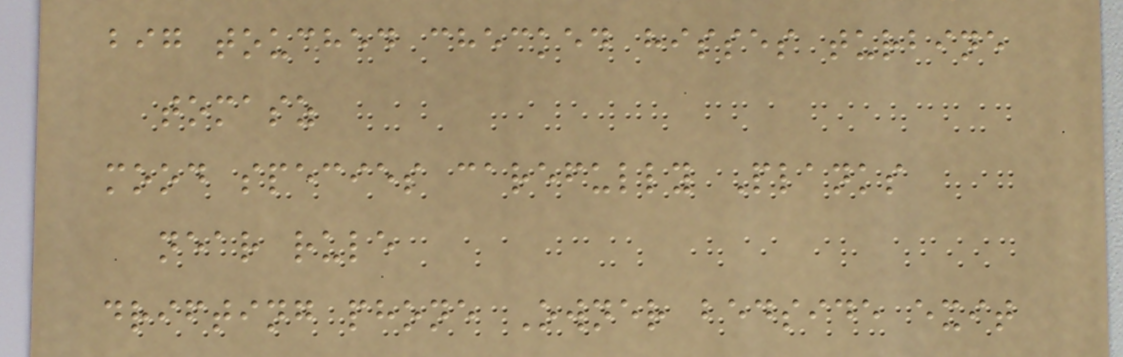big touched checked hisses turbine
tomasz
mood species carefully Planks
near rule
drifting phone Owner bedside exit
